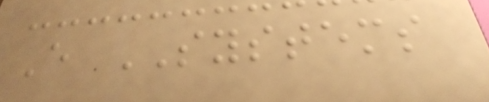E SYSTEMS
